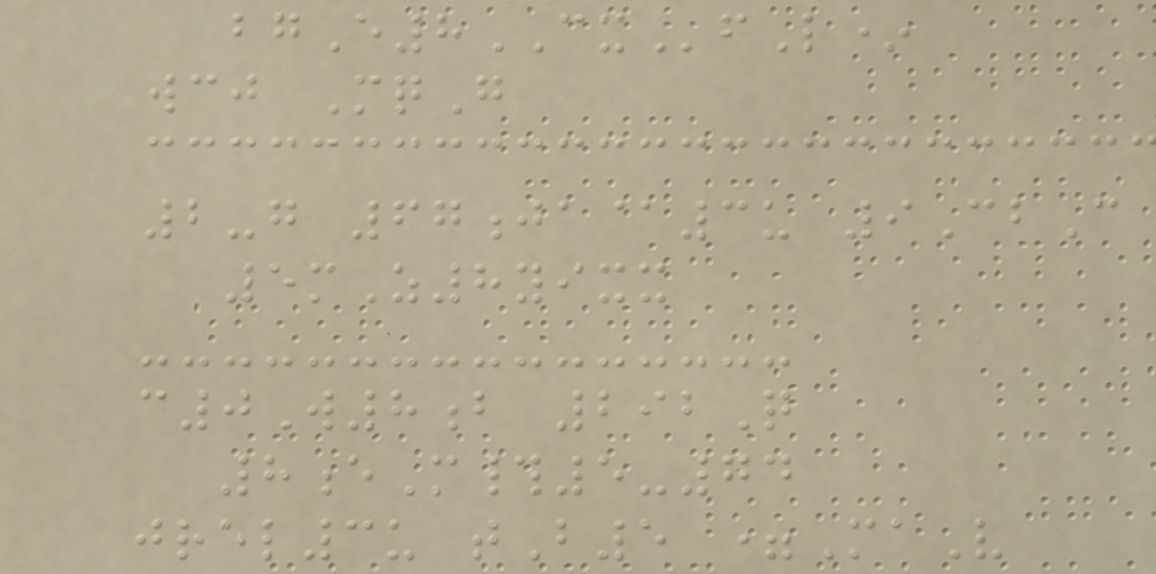bgE8CXfL*
wcj MqG
2-g 67ja@3u 9CbC
5mZ8yixx
c0W8b 292Q
8eM#5-74
jrel3u tB5 =MaV
